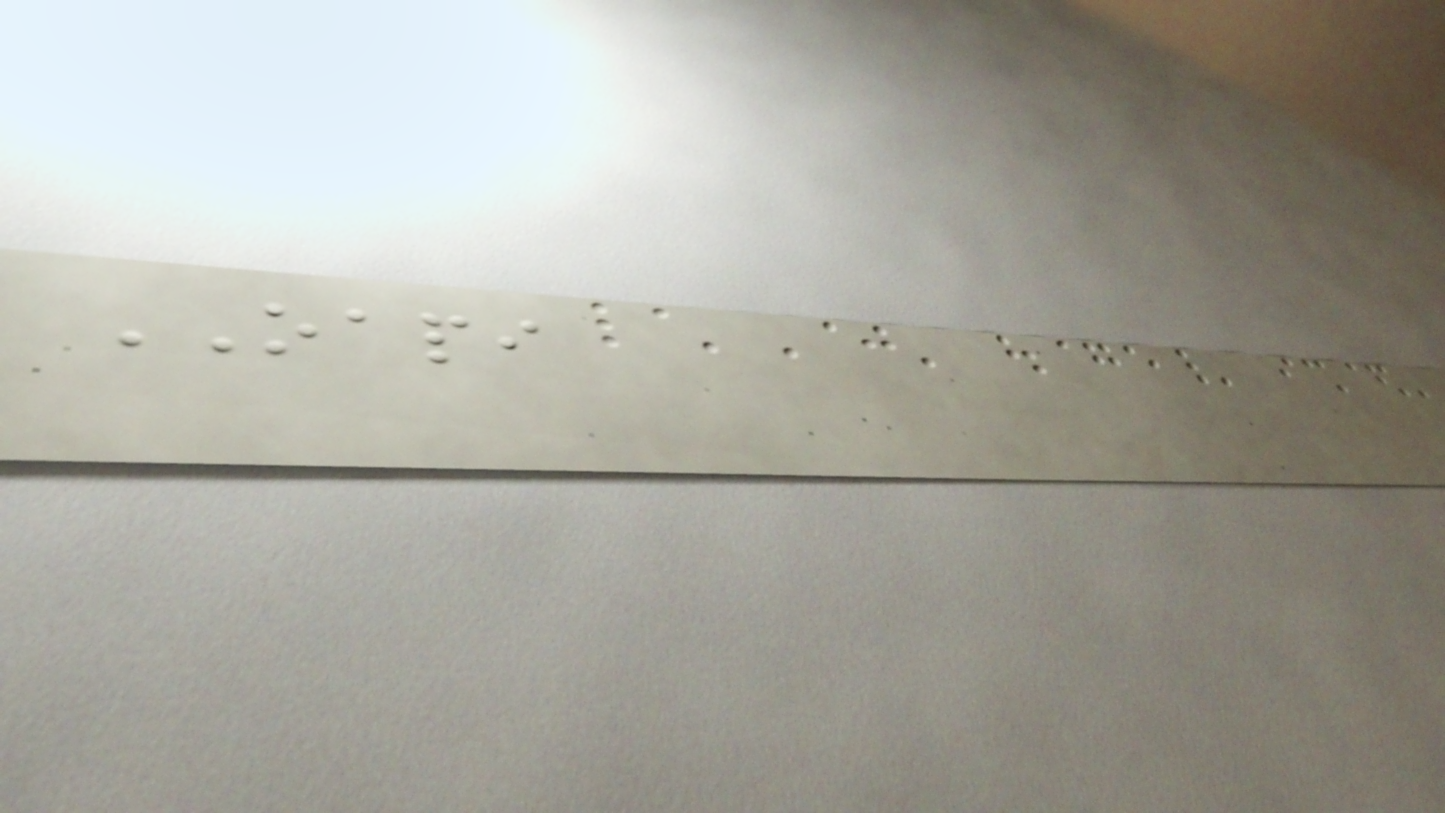OAPI
